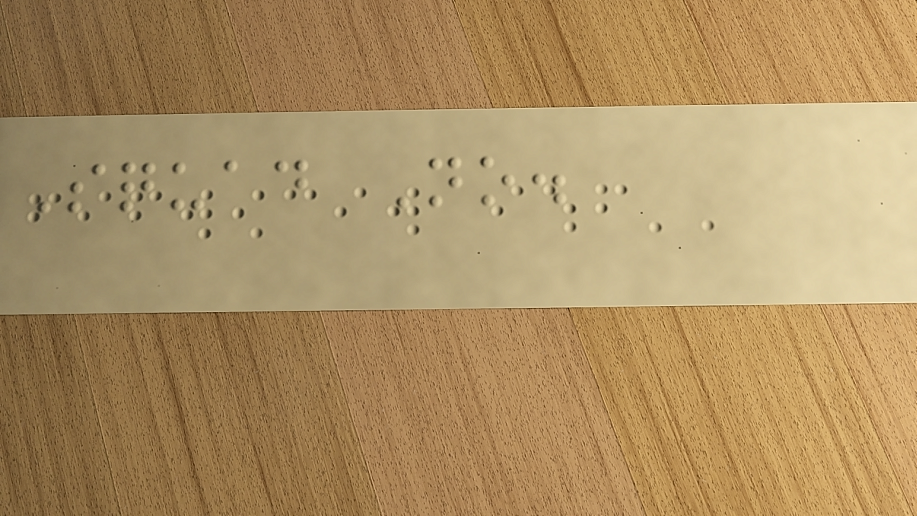Squad No.
